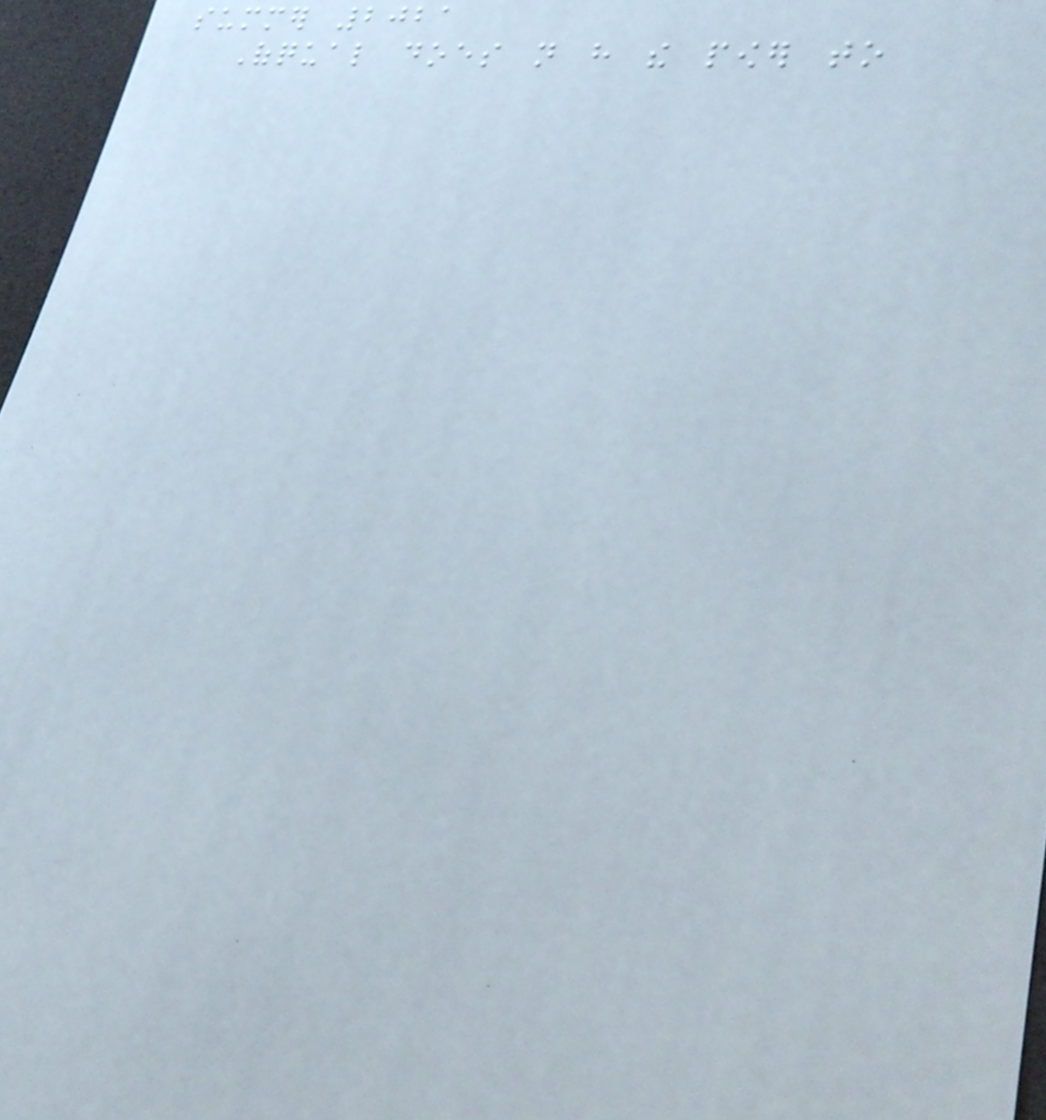summer 2021
Ofqual does not have the power to
